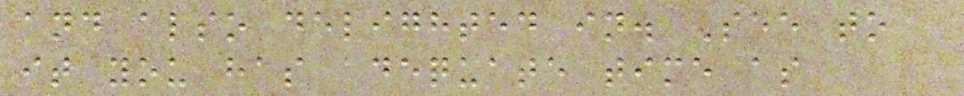and also delighted in. See to
it you has adequate time as
